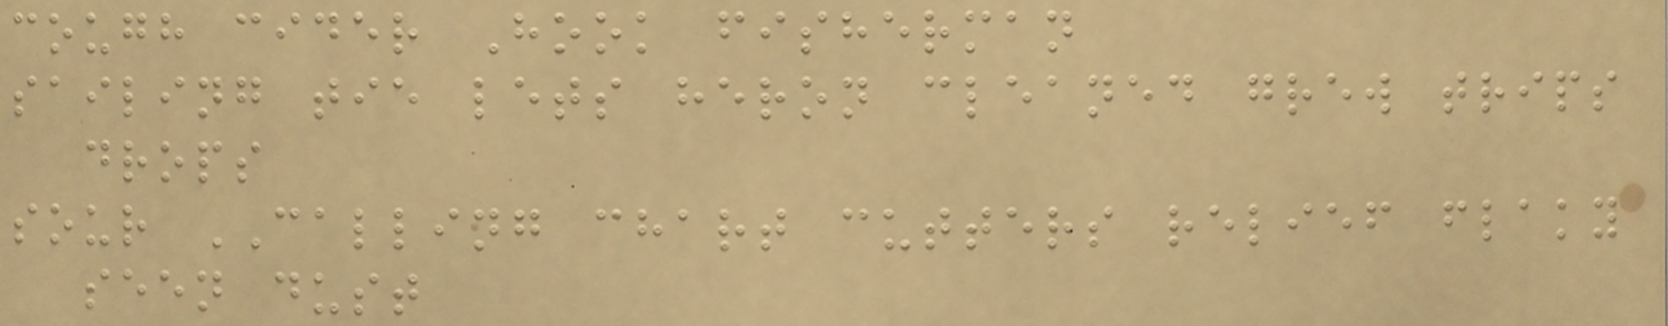cough cider Hook fisherman
sailing tie lets heron cleaned grew trips
drops
sour CALLING chart cutters relief flaky
seen dust
